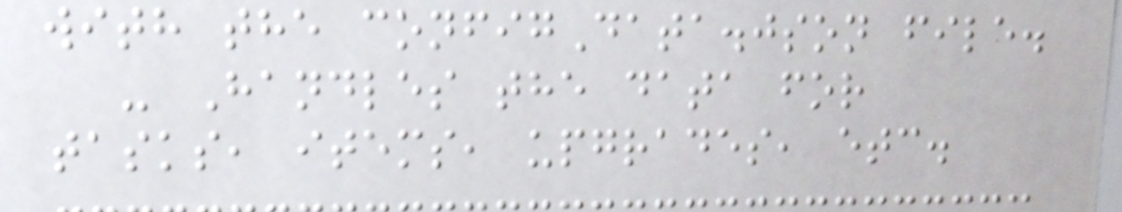with the configData.json file.
- Handles the data for
tasks, items, upgrades, etc.
